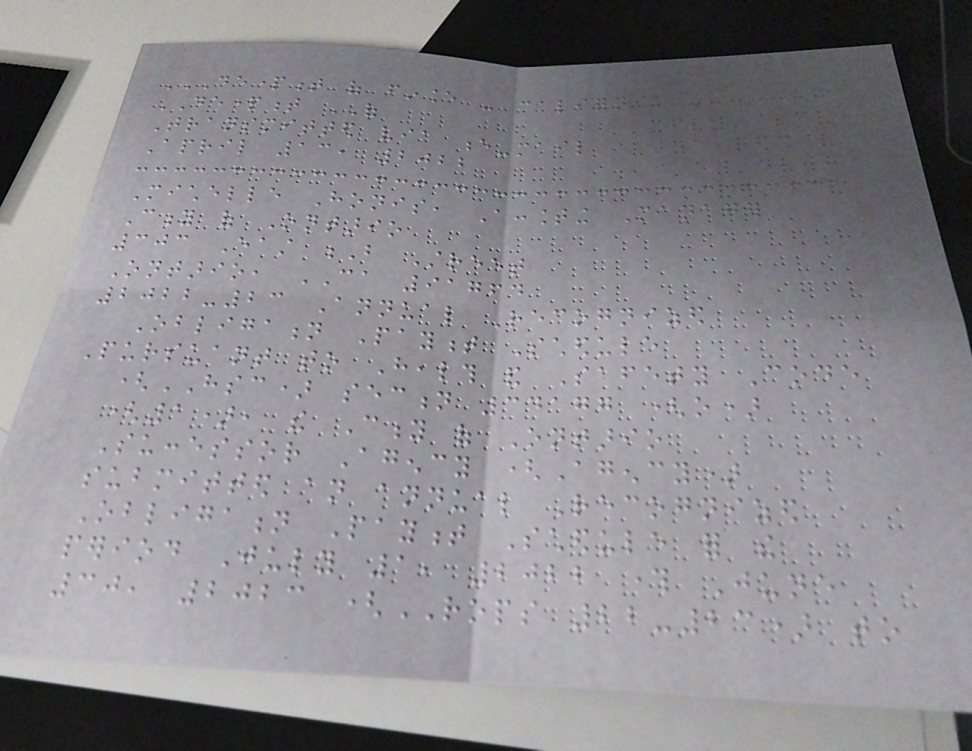DEPARTMENT OF FINANCE - CALIFORNIA
DEPARTMENT OF
Transmitted via e-mail
April 13, 2022
Michelle Honis, Accounting Manager
City of Ontario
303 East B Street
Ontario, CA 91764
2022-23 Annual Recognized
Obligation Payment Schedule
Pursuant to Health and Safety Code
(HSC) section 34177 (o)
(1), the City of Ontario
Successor Agency (Agency)
submitted an annual Recognized
Obligation Payment Schedule for the
period July 1, 2022 through June
30, 2023 (ROPS 22-23) to
